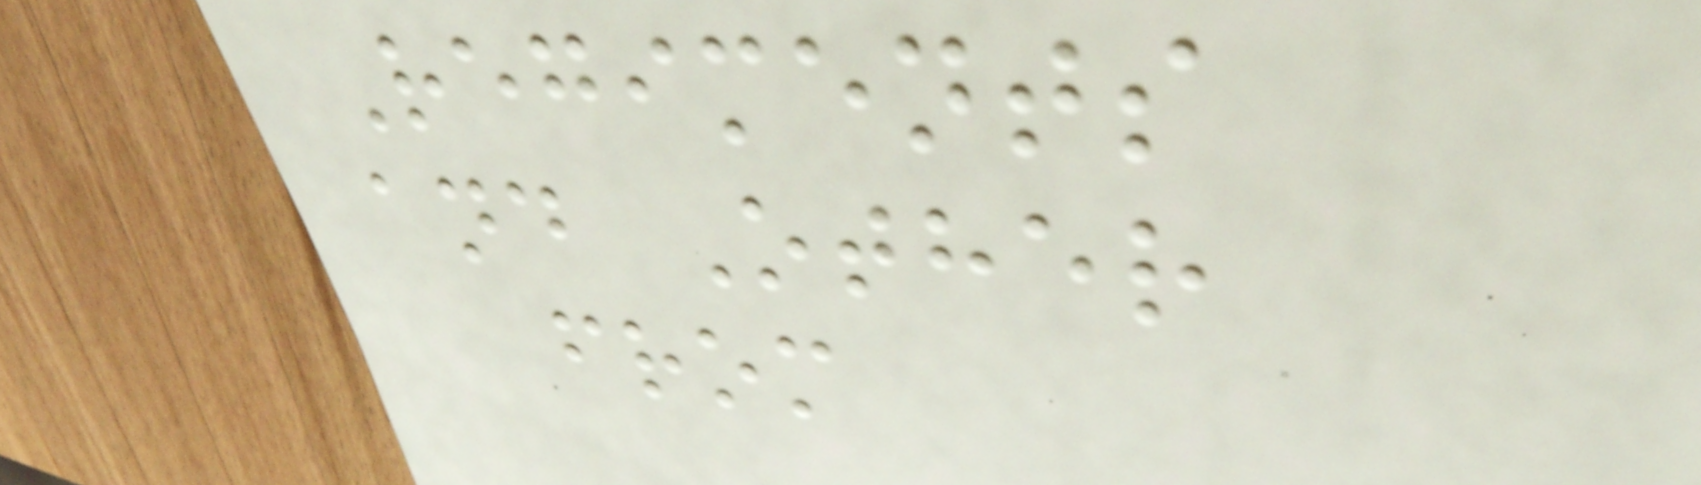Regiments
and Other
from
